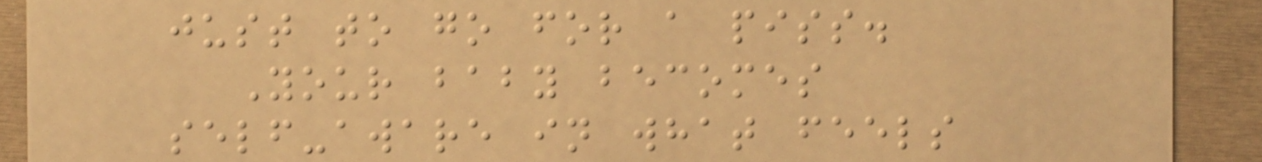just to go for a piss.
Your baby becomes
self-aware in what feels
